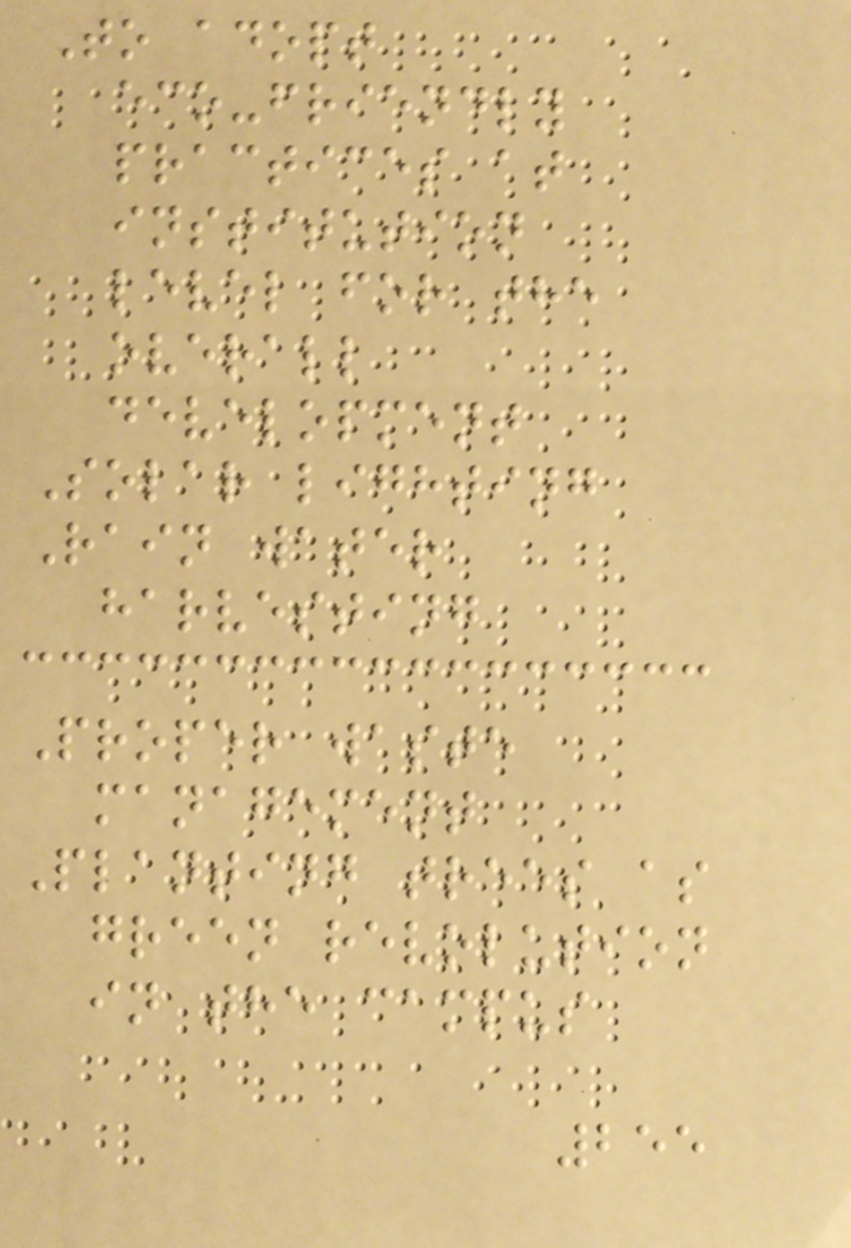To adopt
eco-friendly
practices at
institution
level for the
overall
development
Solar lighting
Rain water
harvesting
Proper waste
management
Planting trees as
green revolution
in the campus
255
